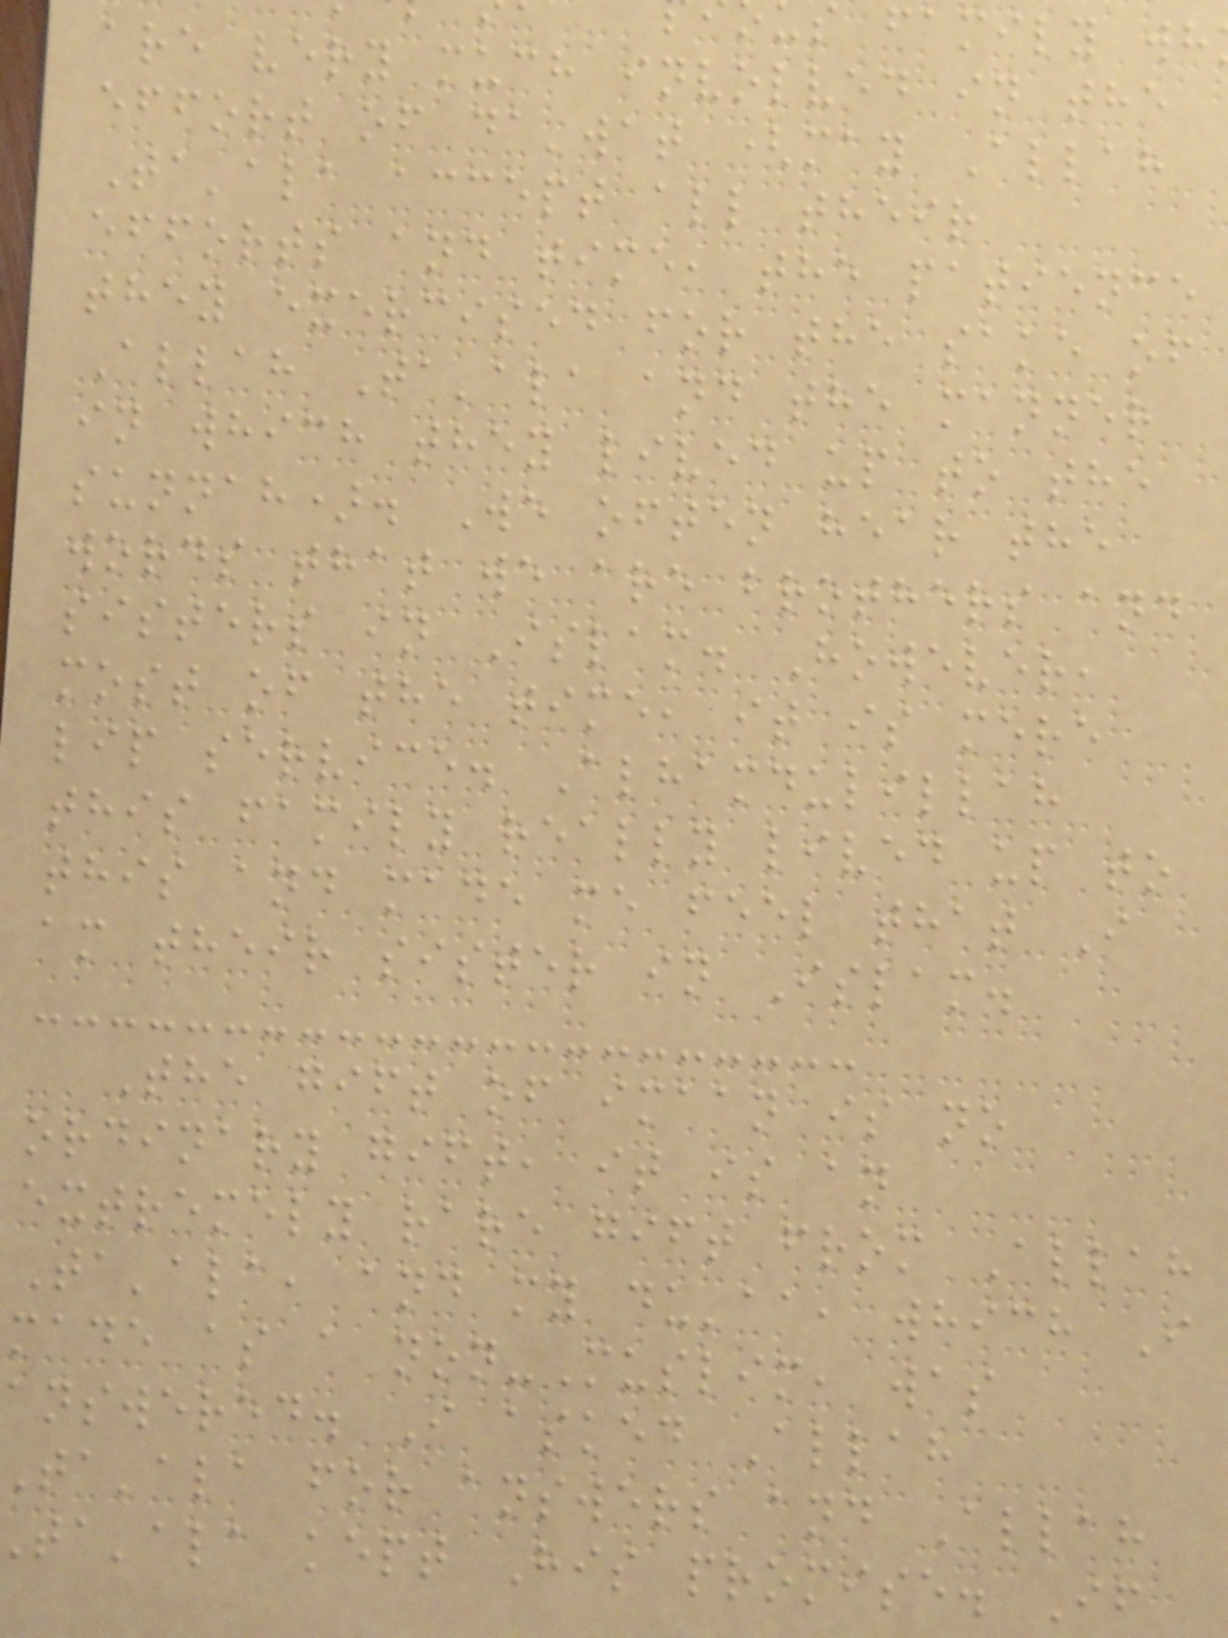s family wh
are very much involved in the
effort of da'wat (may Allah
Ta'ala accept all their
efforts and time, the patience
they exercised for the sake of
Allah Ta'ala and the manner
in which they lived up to the
sunnah). We often hear the
words that we are brothers and
sisters in Islam. However,
most of the time, it is mere
lip service. Alhamdulillah
this family really lived up to
this and made me feel that I
am their sister in Islam.
The gift of imaan is no
ordinary gift, it is an
extremely rare gift from Allah
Ta'ala, and my du'aa, which I
made as a non-Muslim, was
answered. I asked Allah
ta'ala for answers and Allah
ta'ala kept His promise. If
